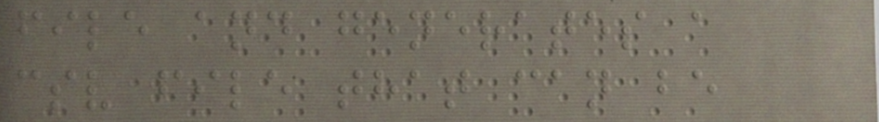file and generates a
csv file that can be
